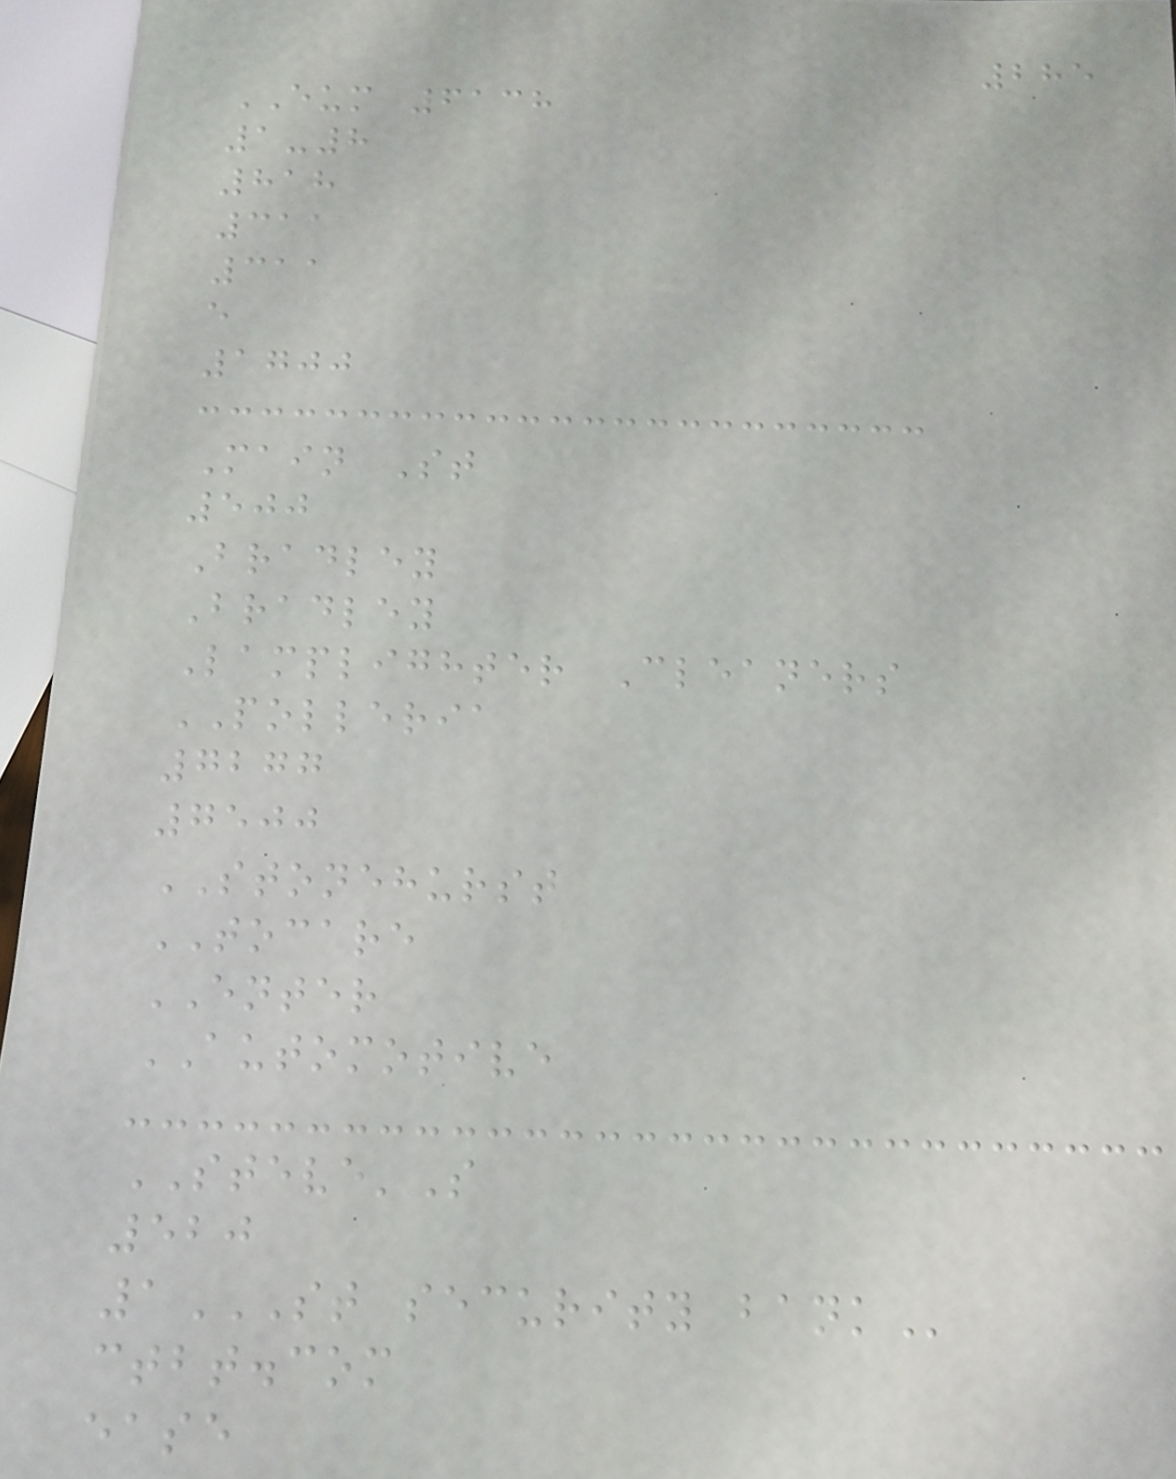285
EUM 6138
1-8
818
311
311
e
1700
Main St
500
Bradley
Bradley
Lamplighter Cleaners
POLLERIA
7277
7500
STONEHURST
TOCARE
ENTER
AUTOMOTIVE
STEVE'S
520
1ST SECURITY BANK
ctbt.com
ease
